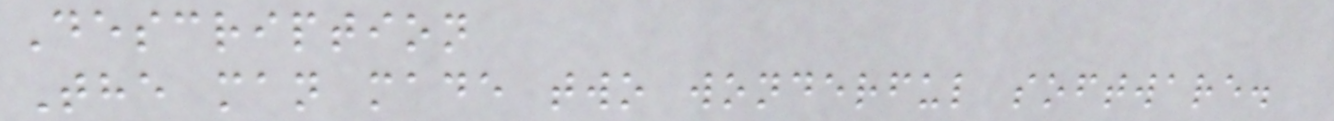Description
The man made two wonderful software.
